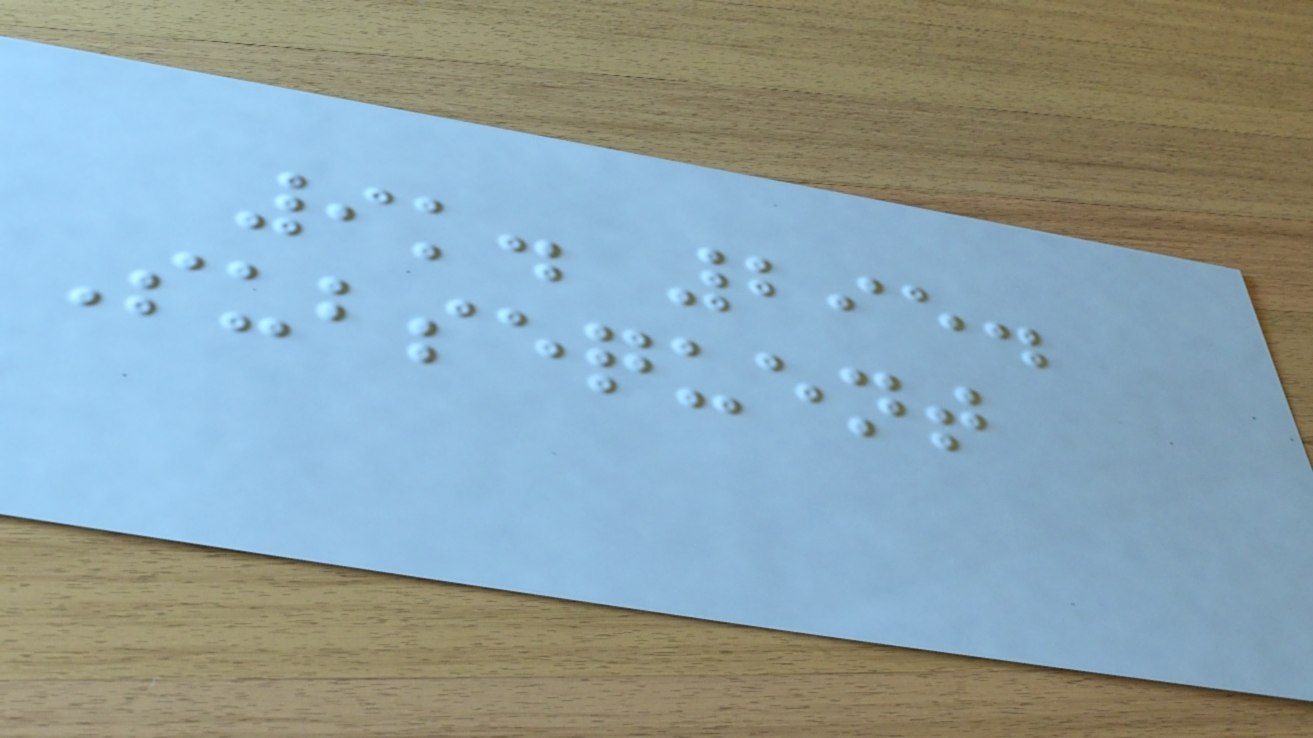9k. 295.
Subsequent
